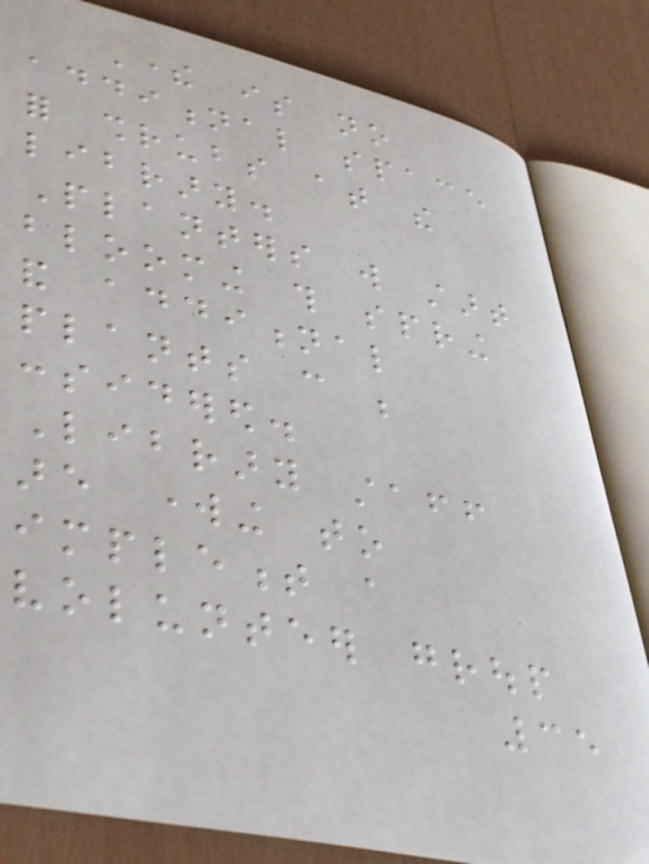There is no
additional space
for shrubs at the
library.
Planters will start
blooming this spring
and additional
plants can be
considered.
Library staff
are working to
implement a
volunteer group
35
